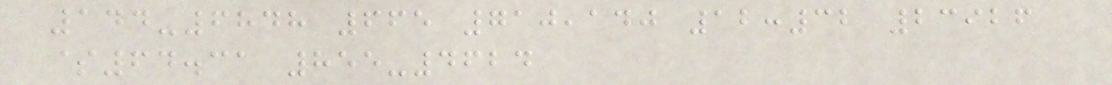144-6848 665 710,140 12:32 23926
$64.31 855-4624
